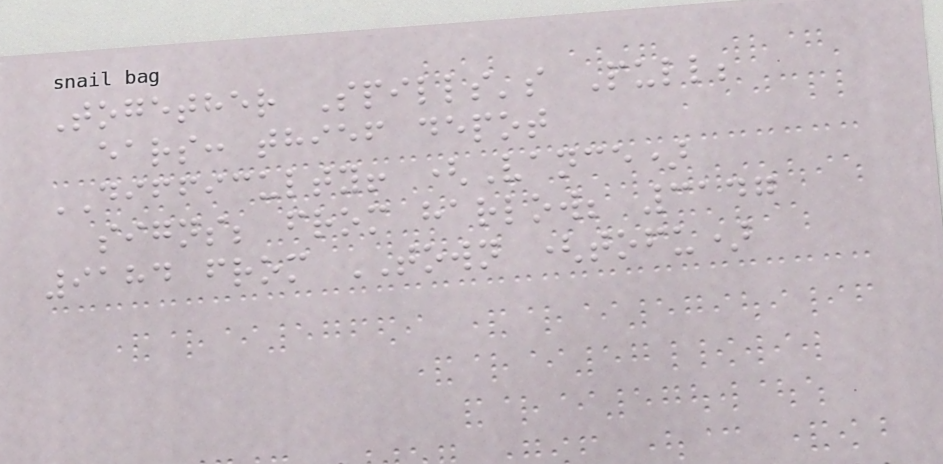Together Spills's Pull;
ears: thief depot
DIFFICULTY! (Vance)
signs; from harlow; 3147
9184 from TOWN (tofu)
